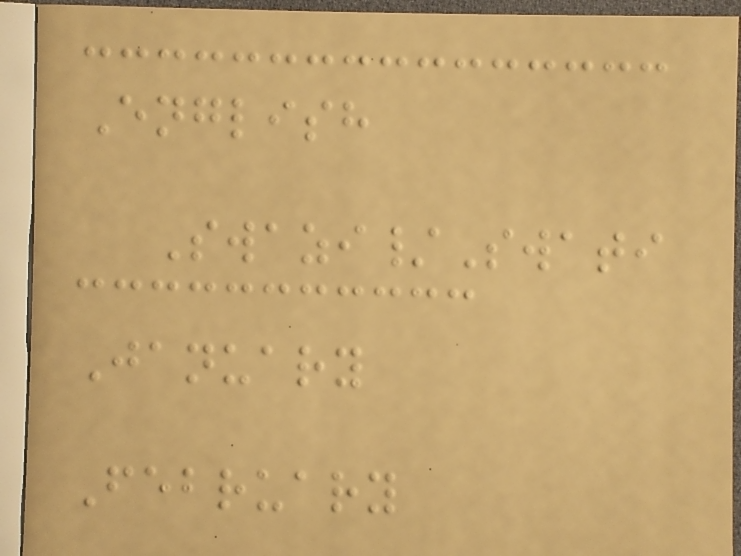English
Swazi/Swati
January
February
